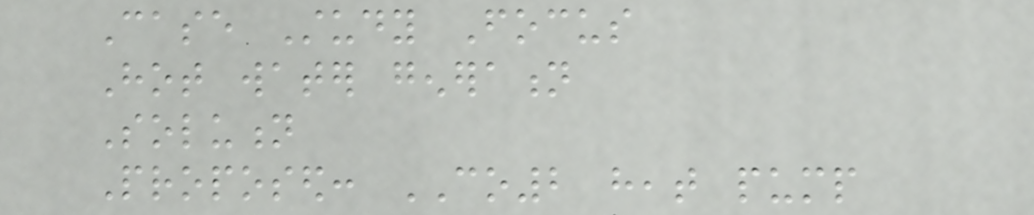Case Study Focus
Hot water generation
Solution
Proposed: CO2 heat pump
